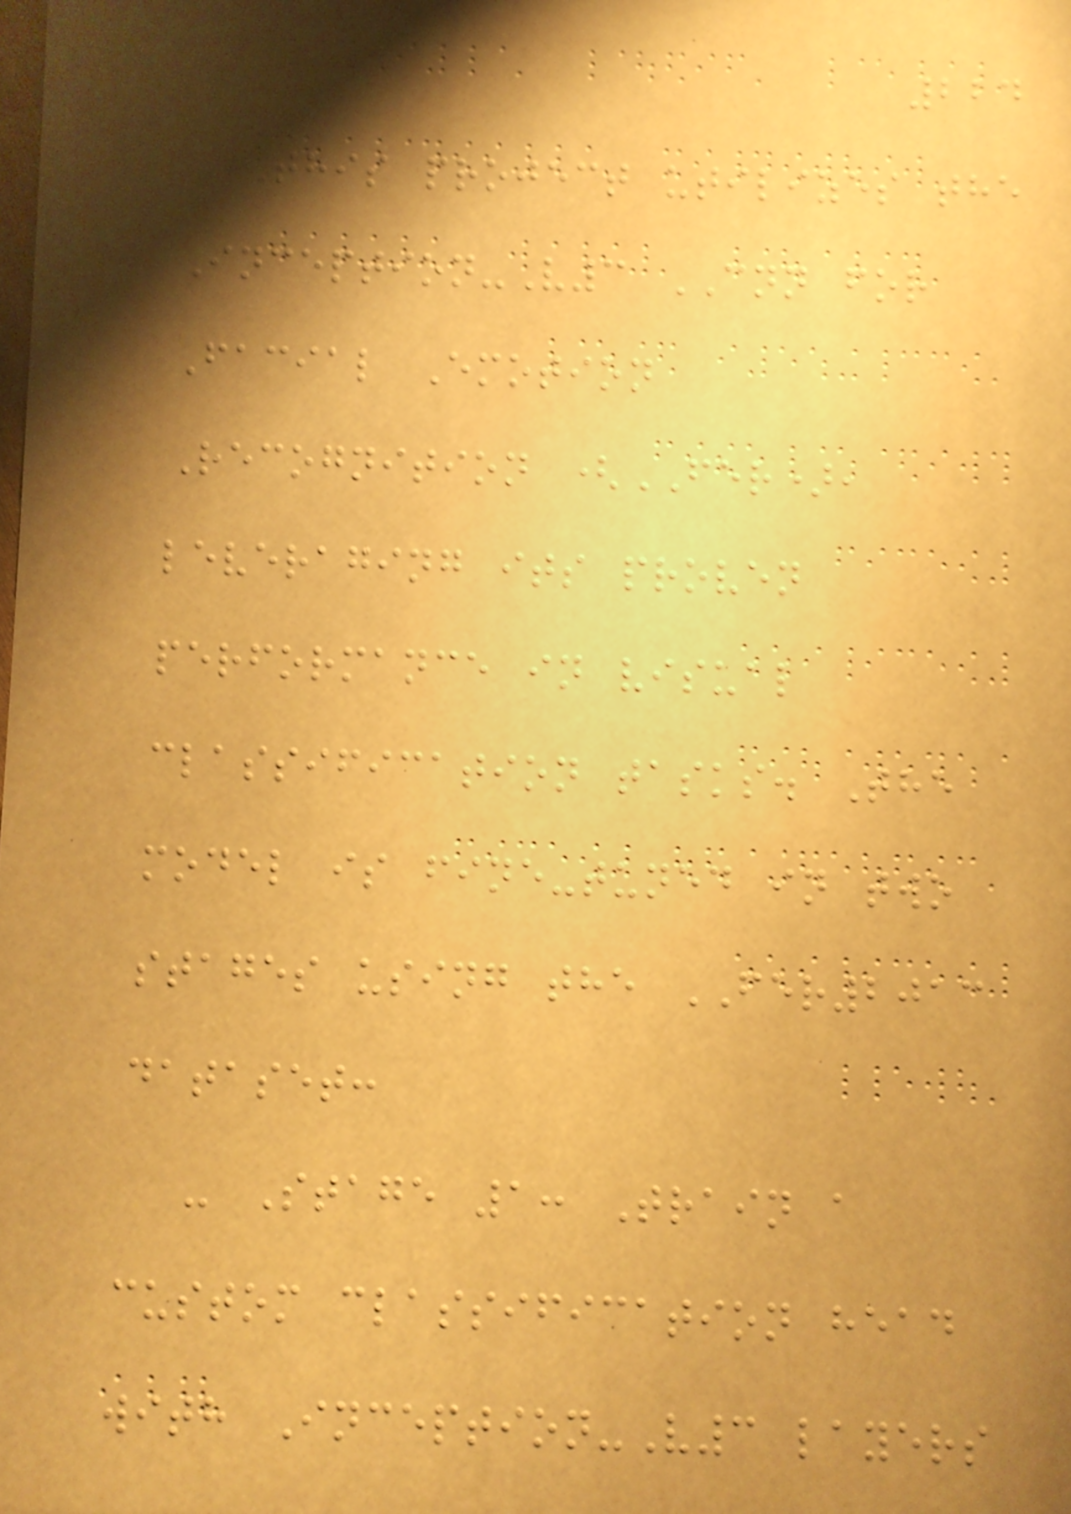224
This project utilizes the
Inception-V3 CNN for
Facial Emotion
Recognition (FER),
leveraging its proven
performance in visual
classification tasks. The
model is fine-tuned in two
stages using the FER2013
dataset:
- Stage 1: Train a
custom classification head
with Inception-V3 layers
